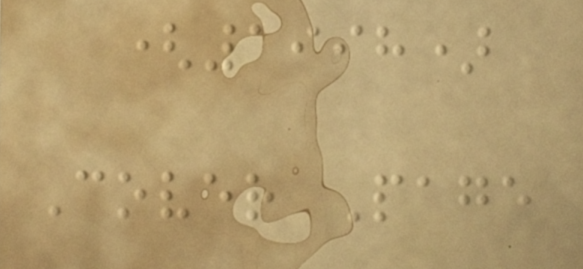(1998)
Cover Page
